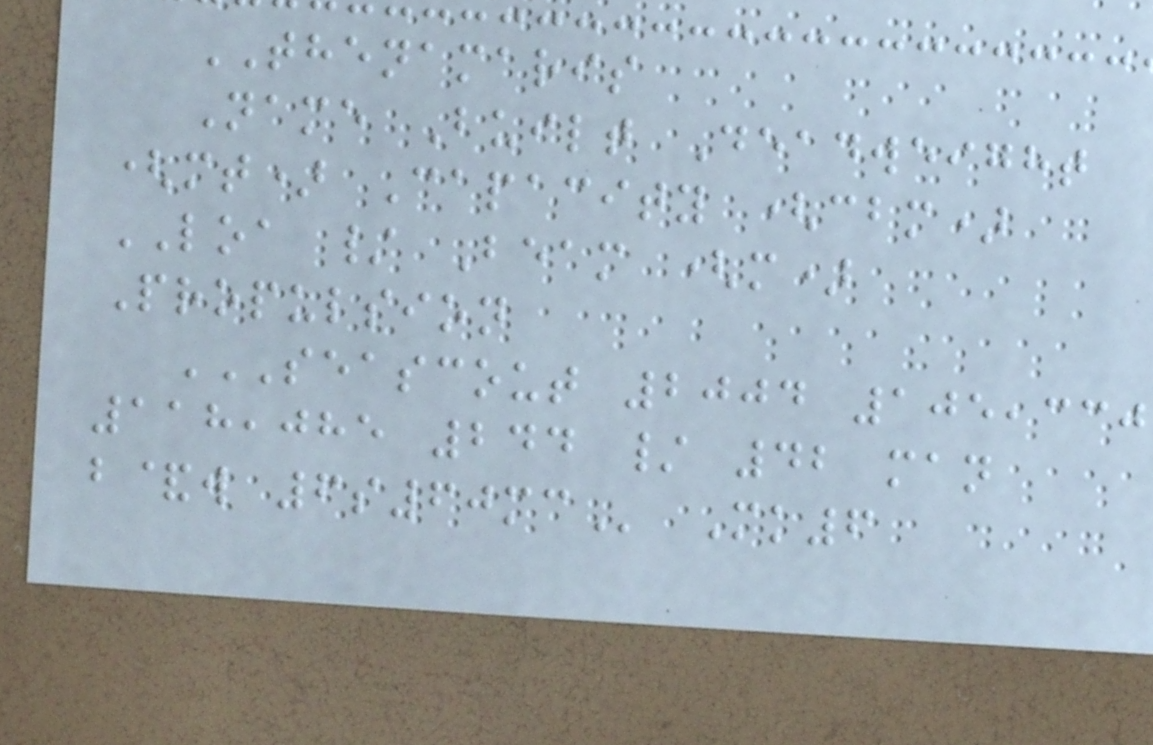THENAMARIS
Name Built Deadweight
(mt) Capacity (cbm)
LOA / Beam (m)
Propulsion
SEASCOUT 2004 105,330
118,085 244 / 42 MAN
B&W 6S60MC Mk6
